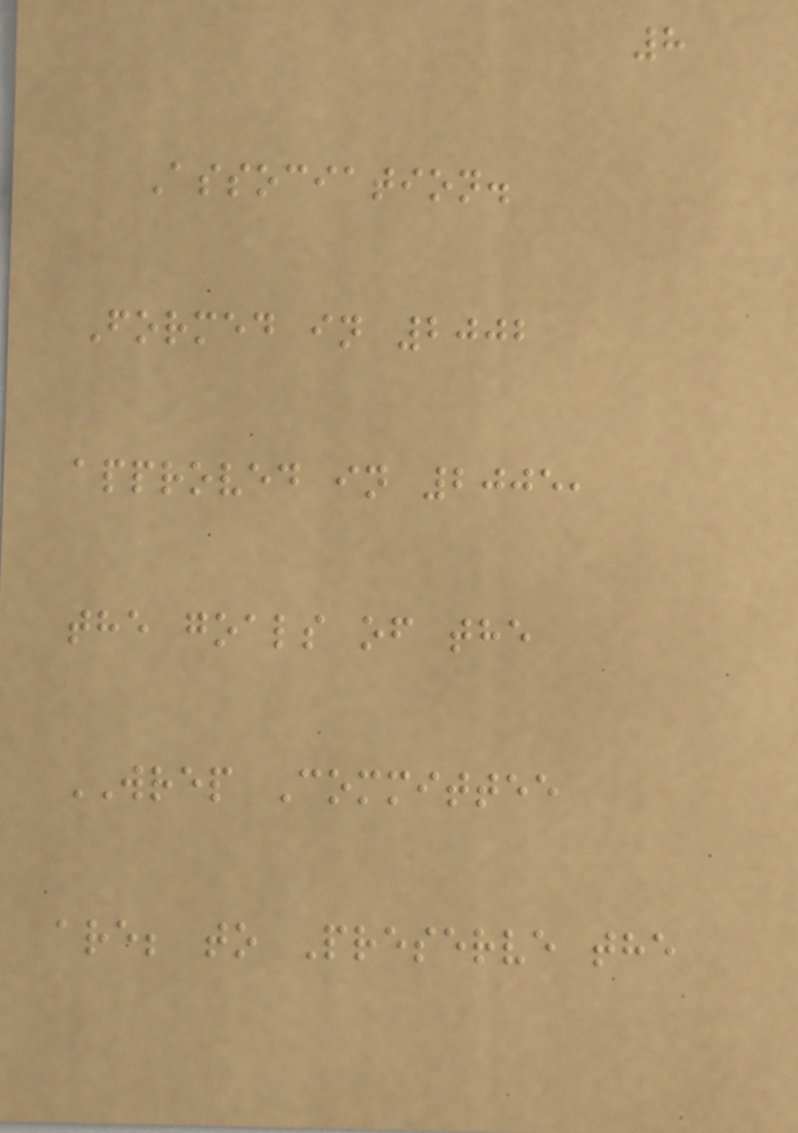8
Association.
Formed in 2002
approved in 2005,
the goals of the
WREP Committee
are; to Preserve the
